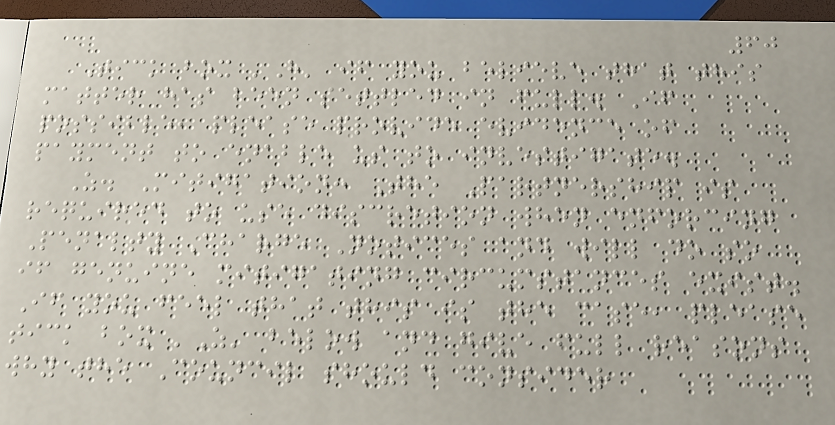60
Tick box 'H' if you believe that this
matter has been settled in full. If
possible, please provide evidence of
payment to enable us to investigate.
Z. Mitigation: The Partnership is
required to use discretion when enforcing
Penalty Charge Notices and will do so
if genuine mitigating circumstances exist.
If you feel that this is the case, please
tick box 'Z' below and give full reasons
why the Council should consider
